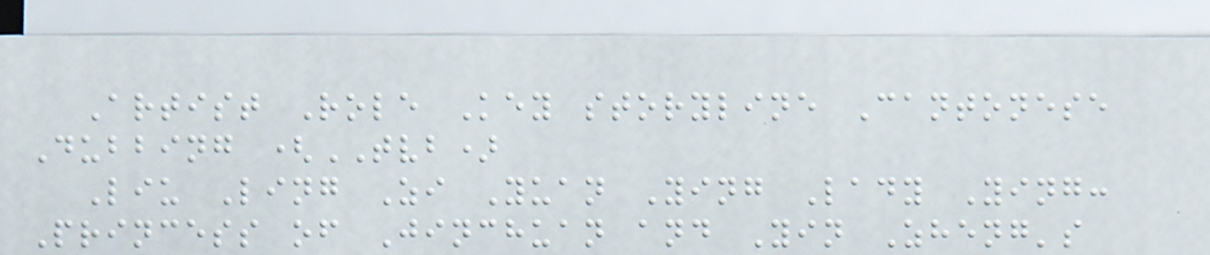Artist Role Key storyline Cantonese
Dubbing (TVB)
Liu Ling Zi Yuan Ying Lady Ying:
Princess of Jinchuan and Yin Zheng's
